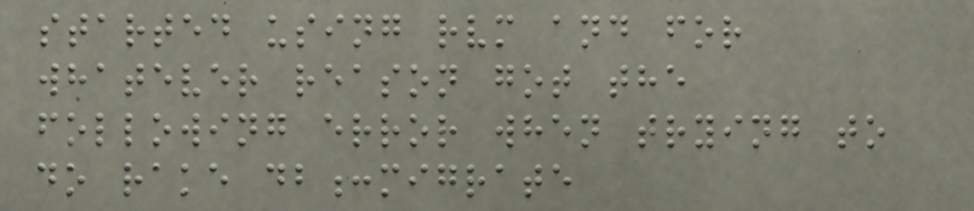started using rvm and for
whatever reason got the
following error when trying to
do rake db:migrate
